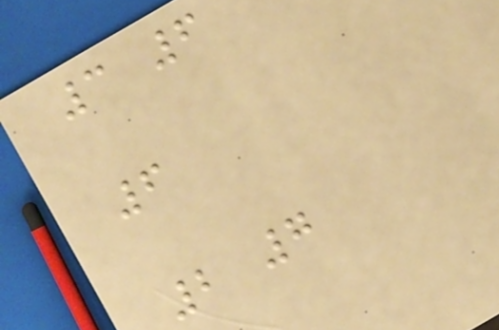3 6
6
2 7
